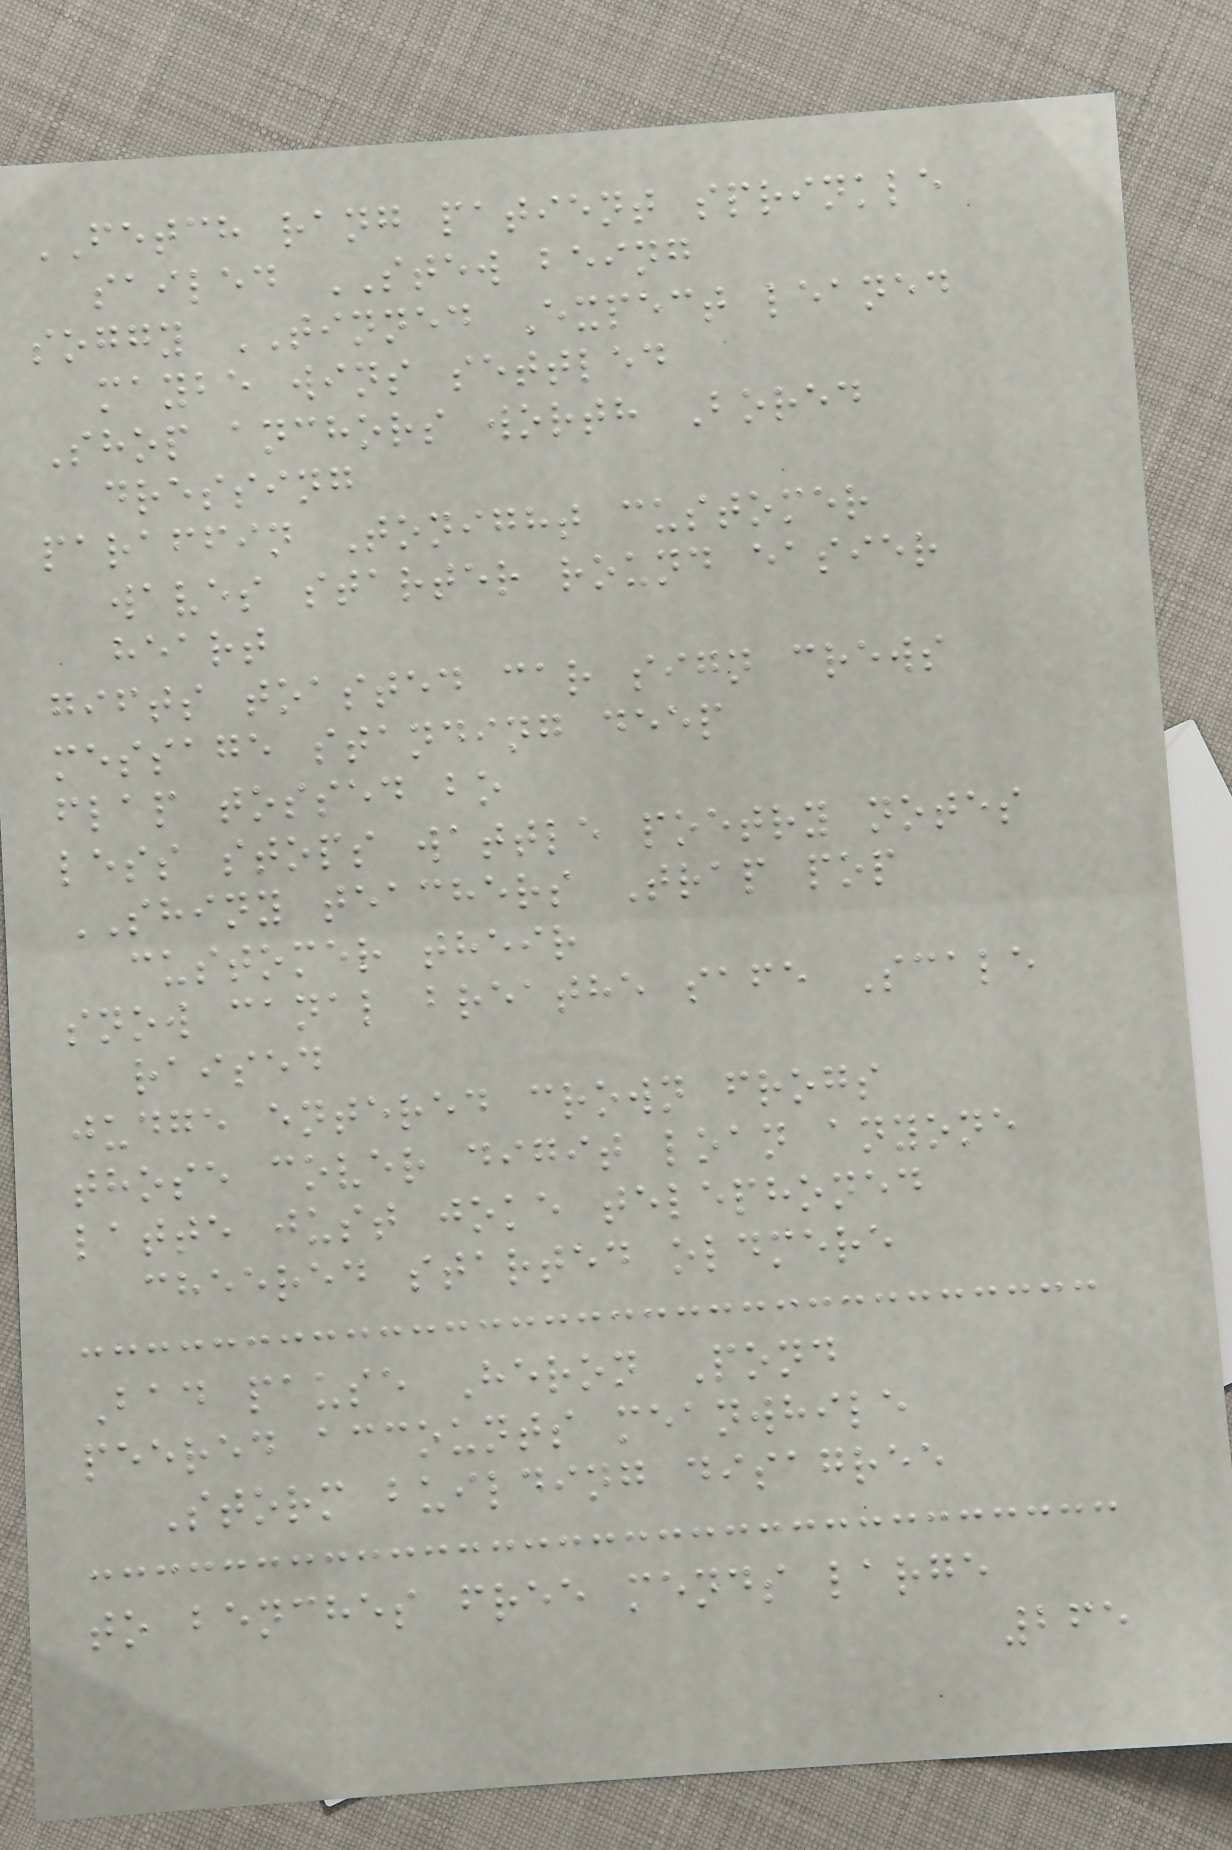FETCH rang patient sprinkle
sailed STEW being
soggy TINNED Expect leaned
maybe wins settled
Shop anchors worth Bored
dressing
paraffin Tonight customer
waves starter round easier
heart
gifts toasted car sign crews
message standing deep
flap tossed bo
less stops wattle poetry notes
SHINY teachers Trap pop
customer their
snow canal breathe safe Scale
raised
judge entered crown frogs
those cover digit loan anyone
latte just joke telephoned
cheered started oldmere
Bad pause Heron Pond
peered accounts meanwhile
Storm building disagree
to benches free mends large
265
